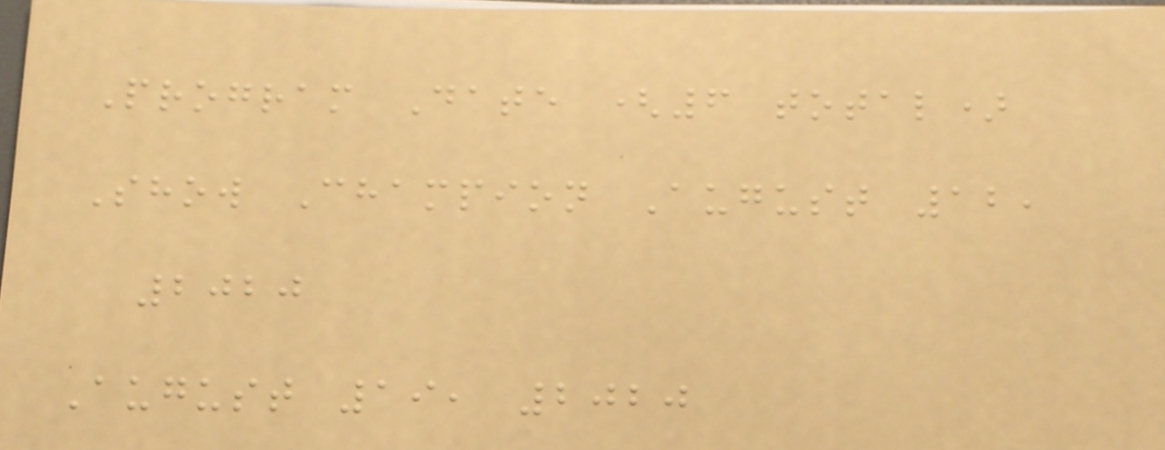Program Date (6 total)
Show Champion August 12,
2020
August 19, 2020
